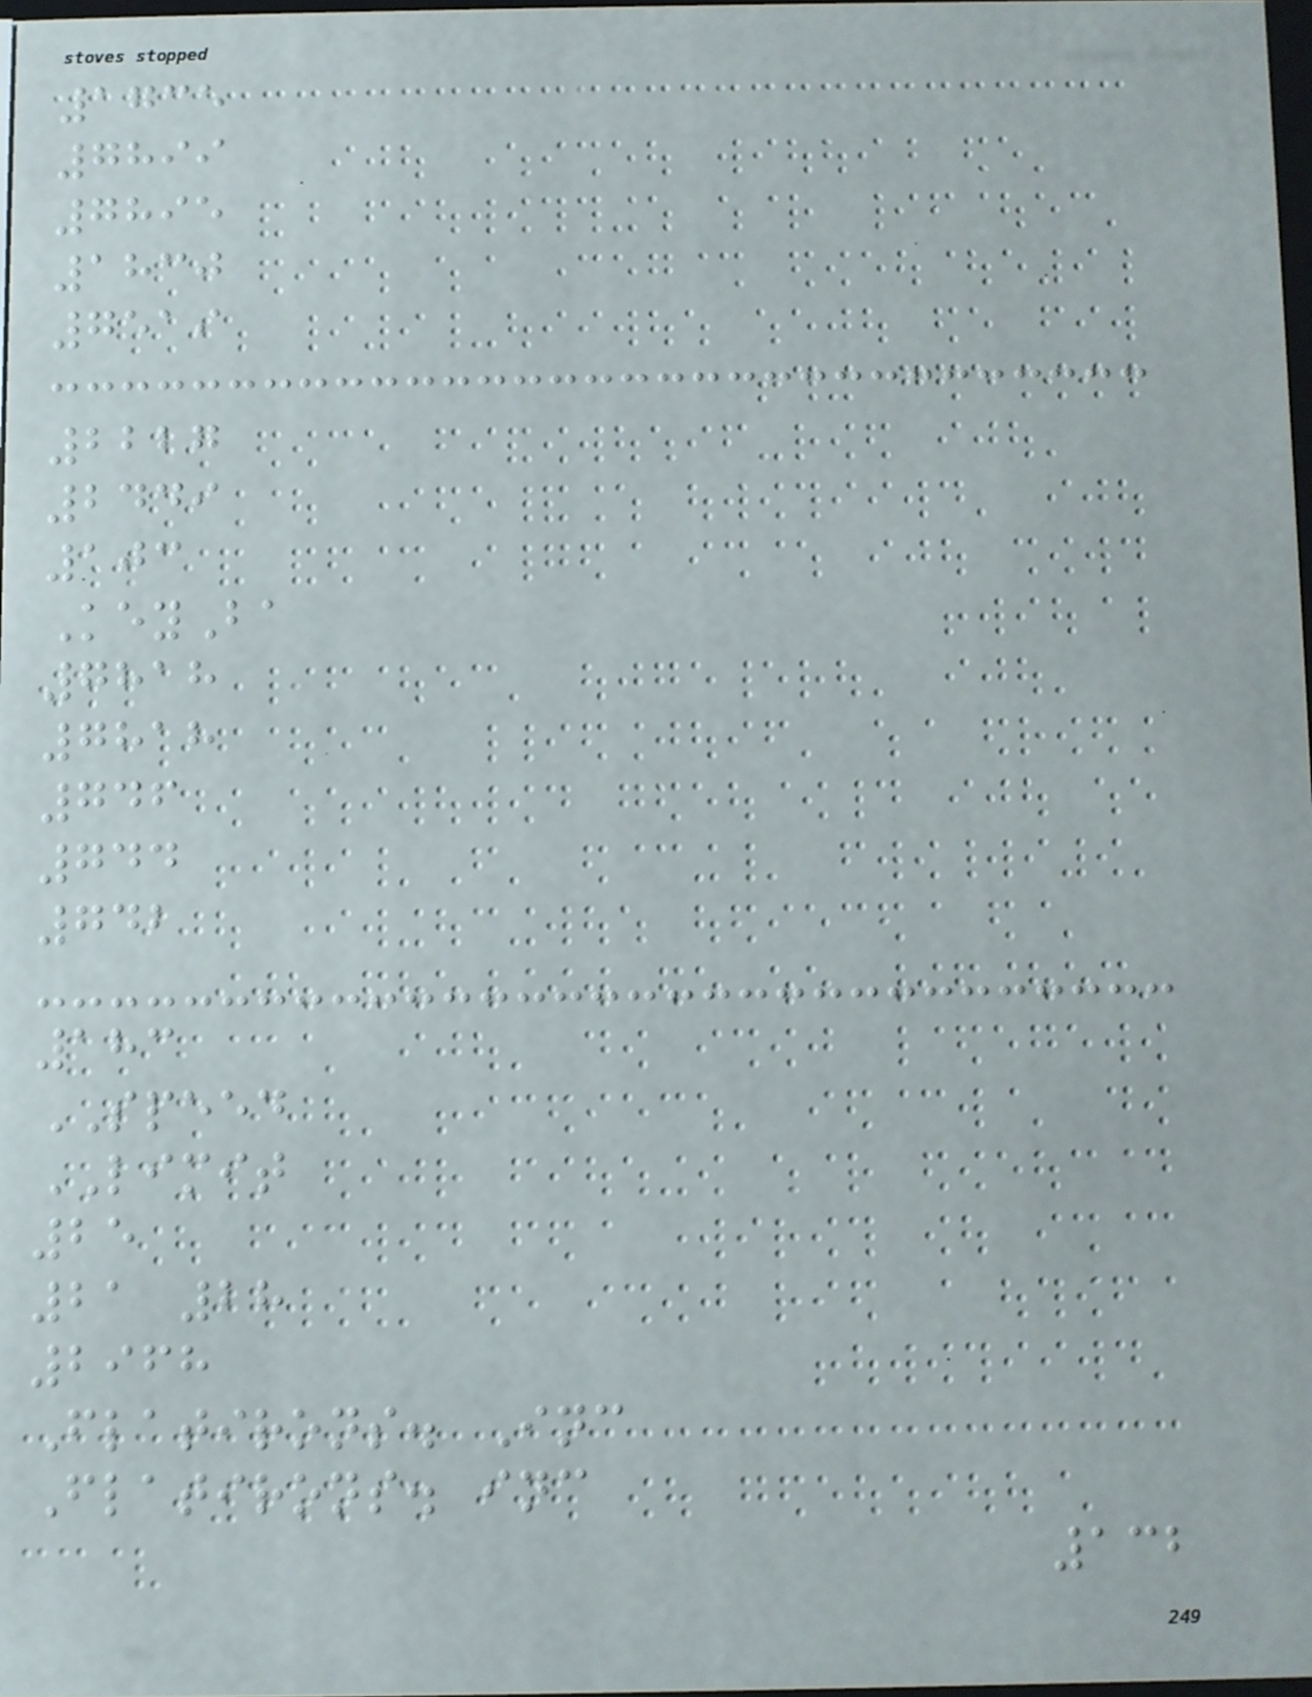1735
7899
7895
1830
7519
2227
2449
103
KeyBa
7818
7818
746
744
742
183
SPEED
LIMIT
25
21 28
2968
Flatirons. Inc
Flatirons. inc
132
